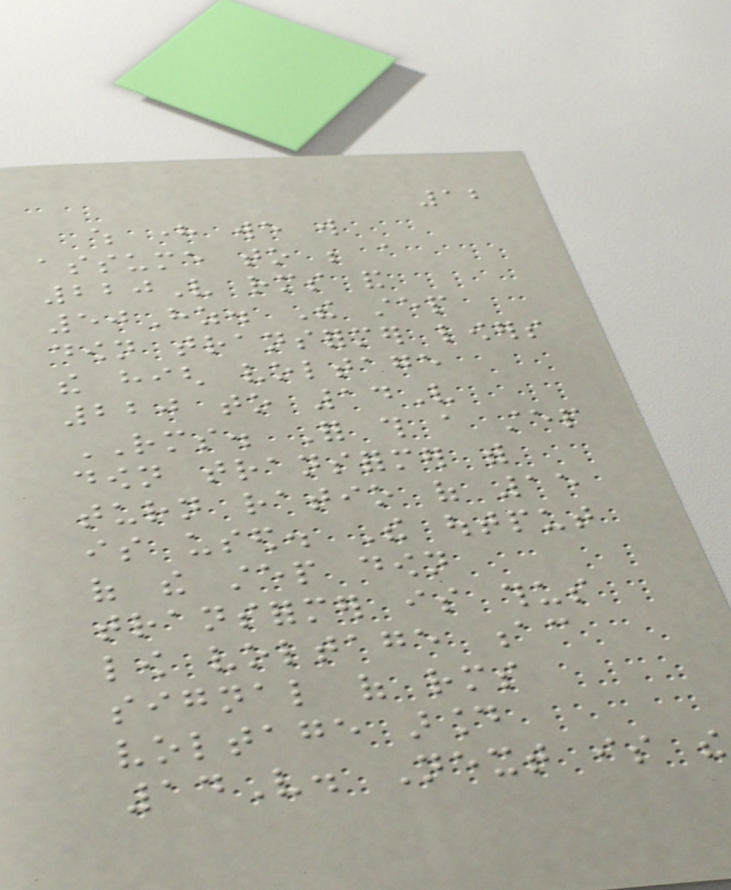12
which here we will
assume to be a
220V rms and
50Hz. The step
down transformer lowers
the high voltage
220 to 14V
RMS. For this a step
down transformer with
turn ratio of 15
is used. The output
of the step down
transformer is thus
low voltage ac
signal of rms
voltage around
14V. Next is the
